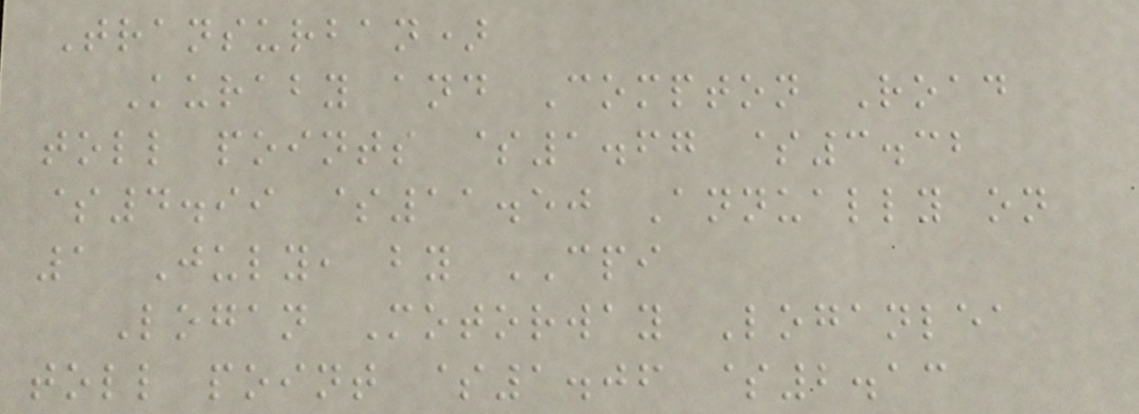Transurban)
Kuraby and Compton Road
toll points $1.67 $3.32
$4.99 $11.50 Annually on
1 July, by CPI
Logan Motorway Loganlea
toll point $1.06 $2.13
